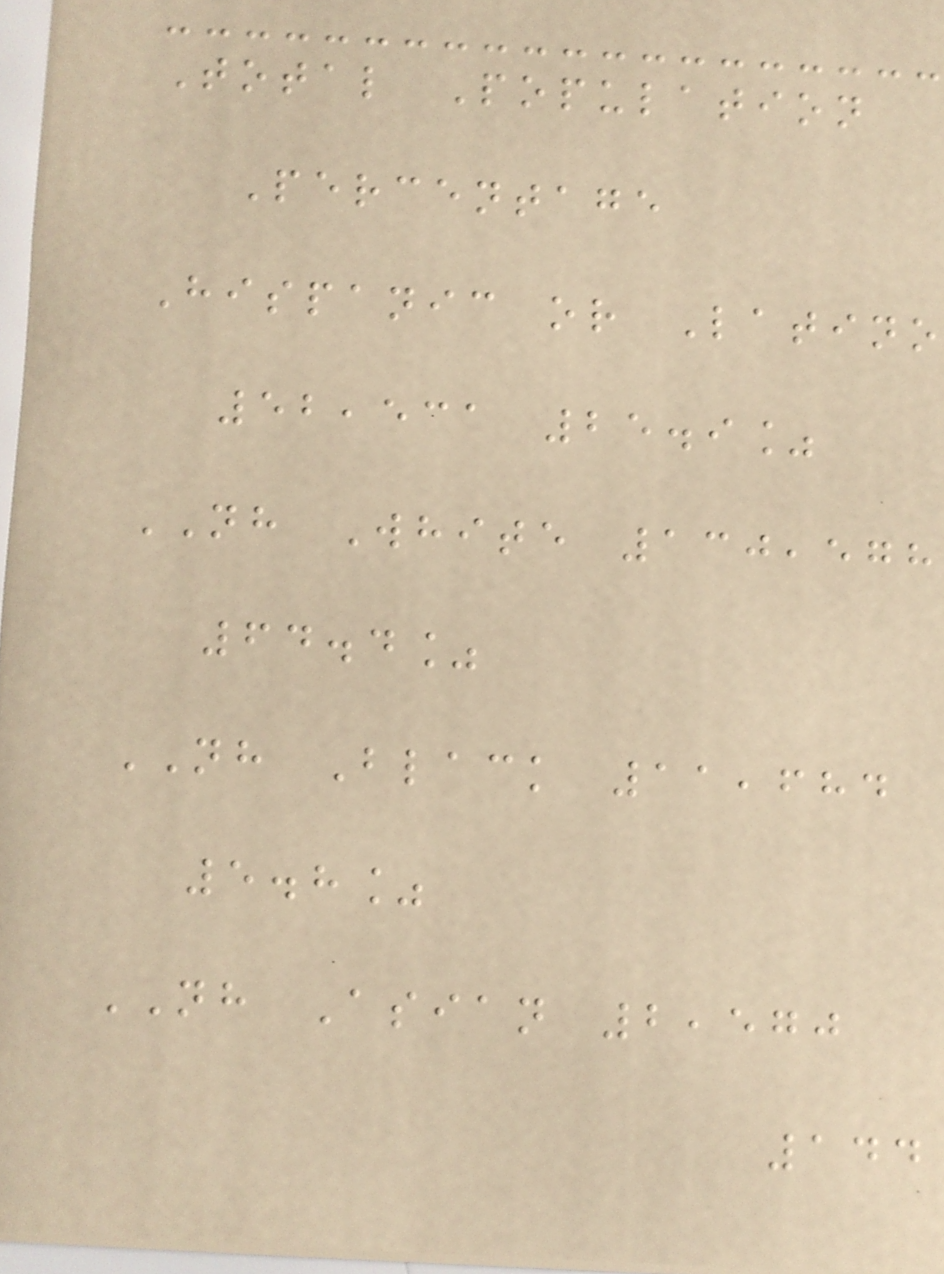Total Population
Percentage
Hispanic or Latino
52,531 25.9%
NH White 130,578
64.4%
NH Black 11,684
5.8%
NH Asian 2,570
144
